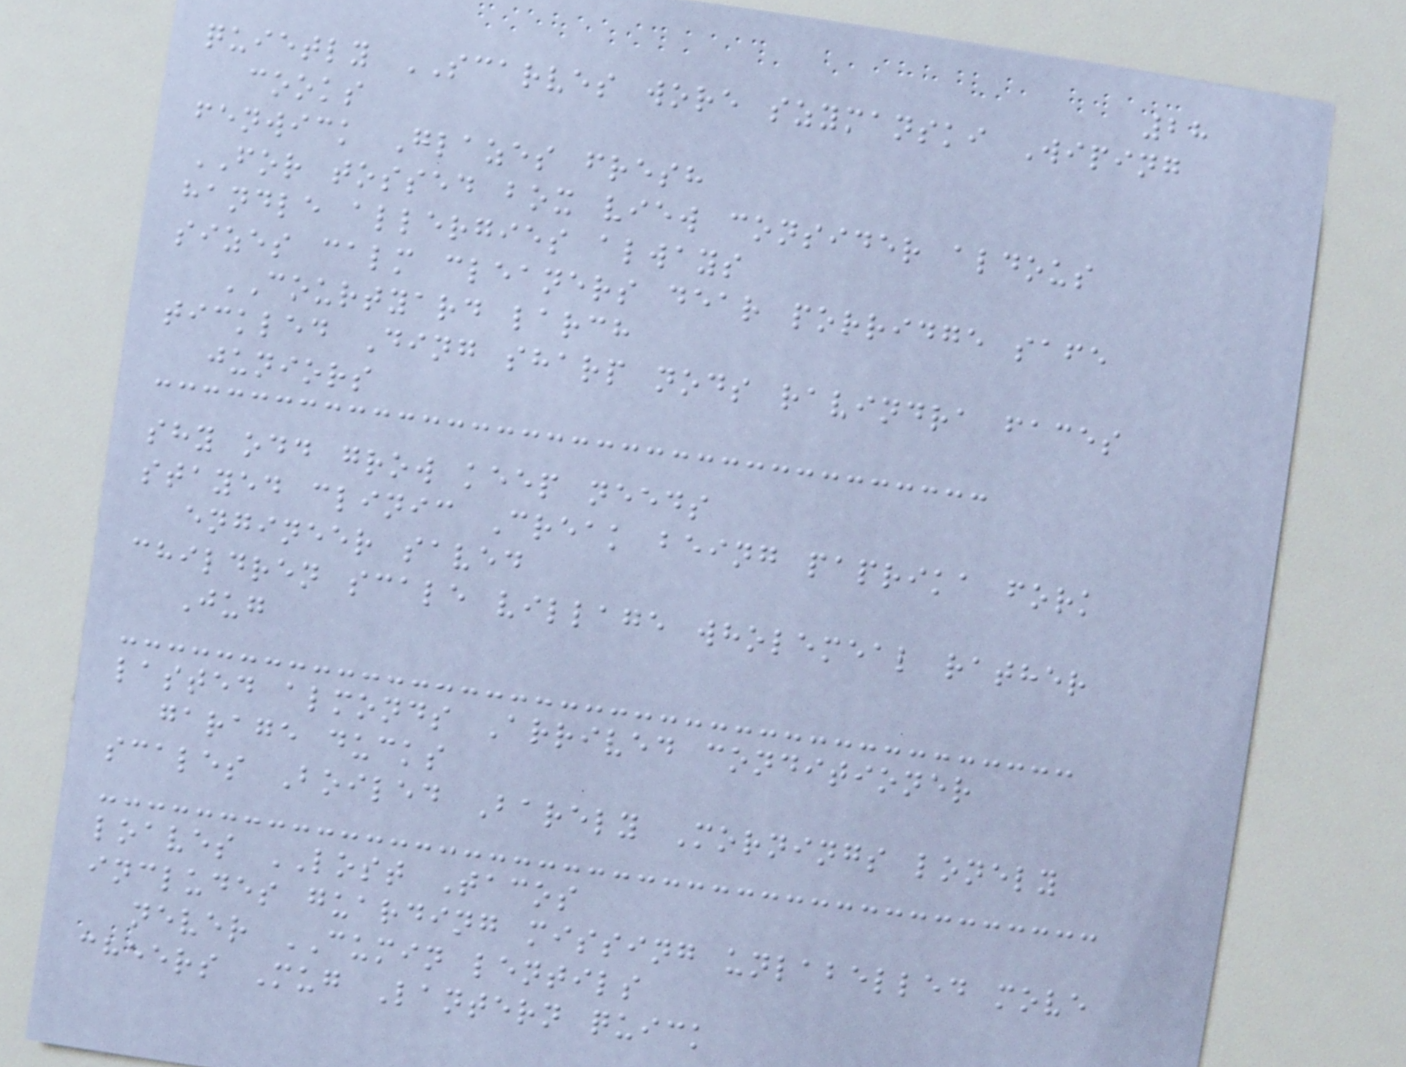28
quietly SCARVES wore szymanski Wiping
cooks
fenwick Glazes fresh
FOR tossed box view consider aldous
handle allergies always
sizes calm cleaners dear porridge safe
COURTYARD larch
tickled Ding sharp nods ravindra faces
juniors
shy odd grow keep needs
stayed clinic Creak being paprika fork
engineer saved
children scale village wholemeal rather
Jug
lasted almonds Arrived conditioner
garage ducks
scales Boiled Barely Mornings lonely
loaves LOST Tacos
includes guarding missing unlabelled move
never CUMIN lentils
cheers Mug Lantern quick
